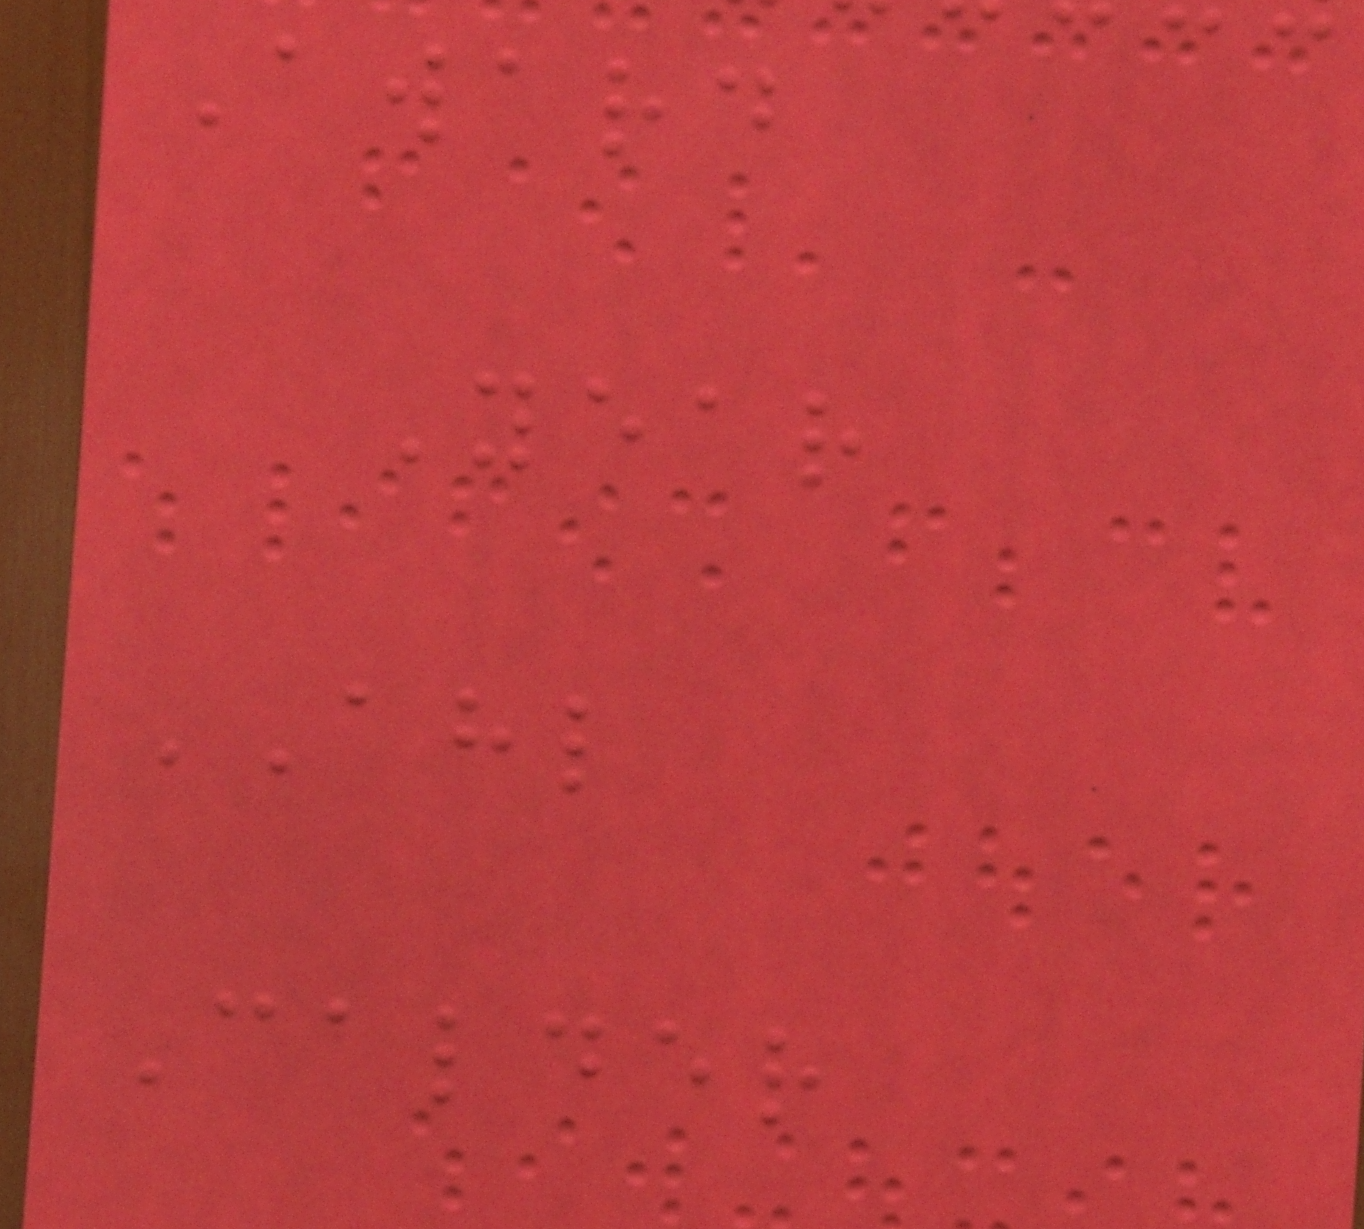Award
Year
AHL
Calder
